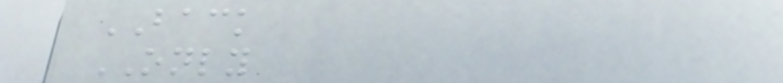BACK
ONLY
